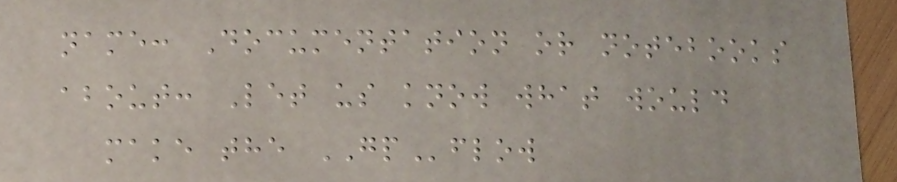name: Documentation or notebooks
about: Let us know what would
make the GPflow
